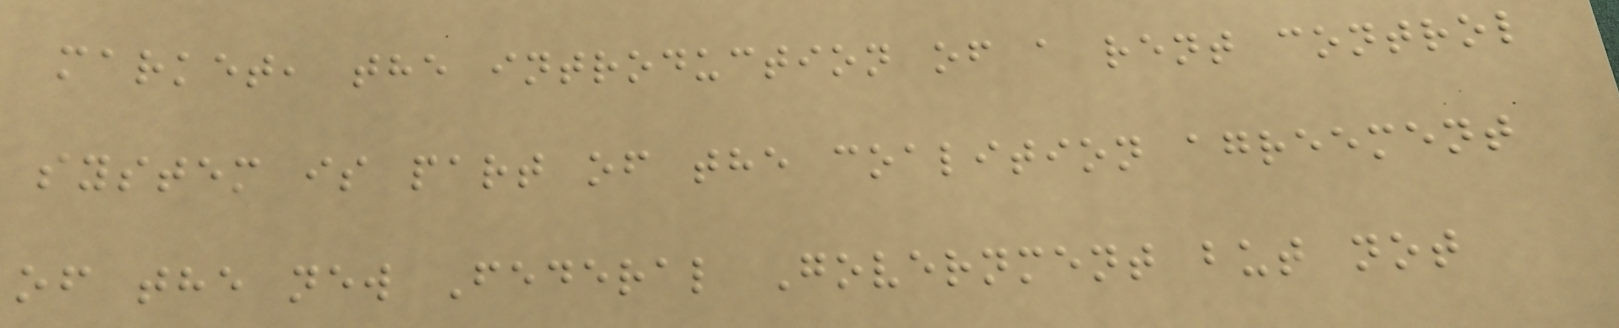market, the introduction of a rent control
system is part of the coalition agreement
of the new Federal Government but not
